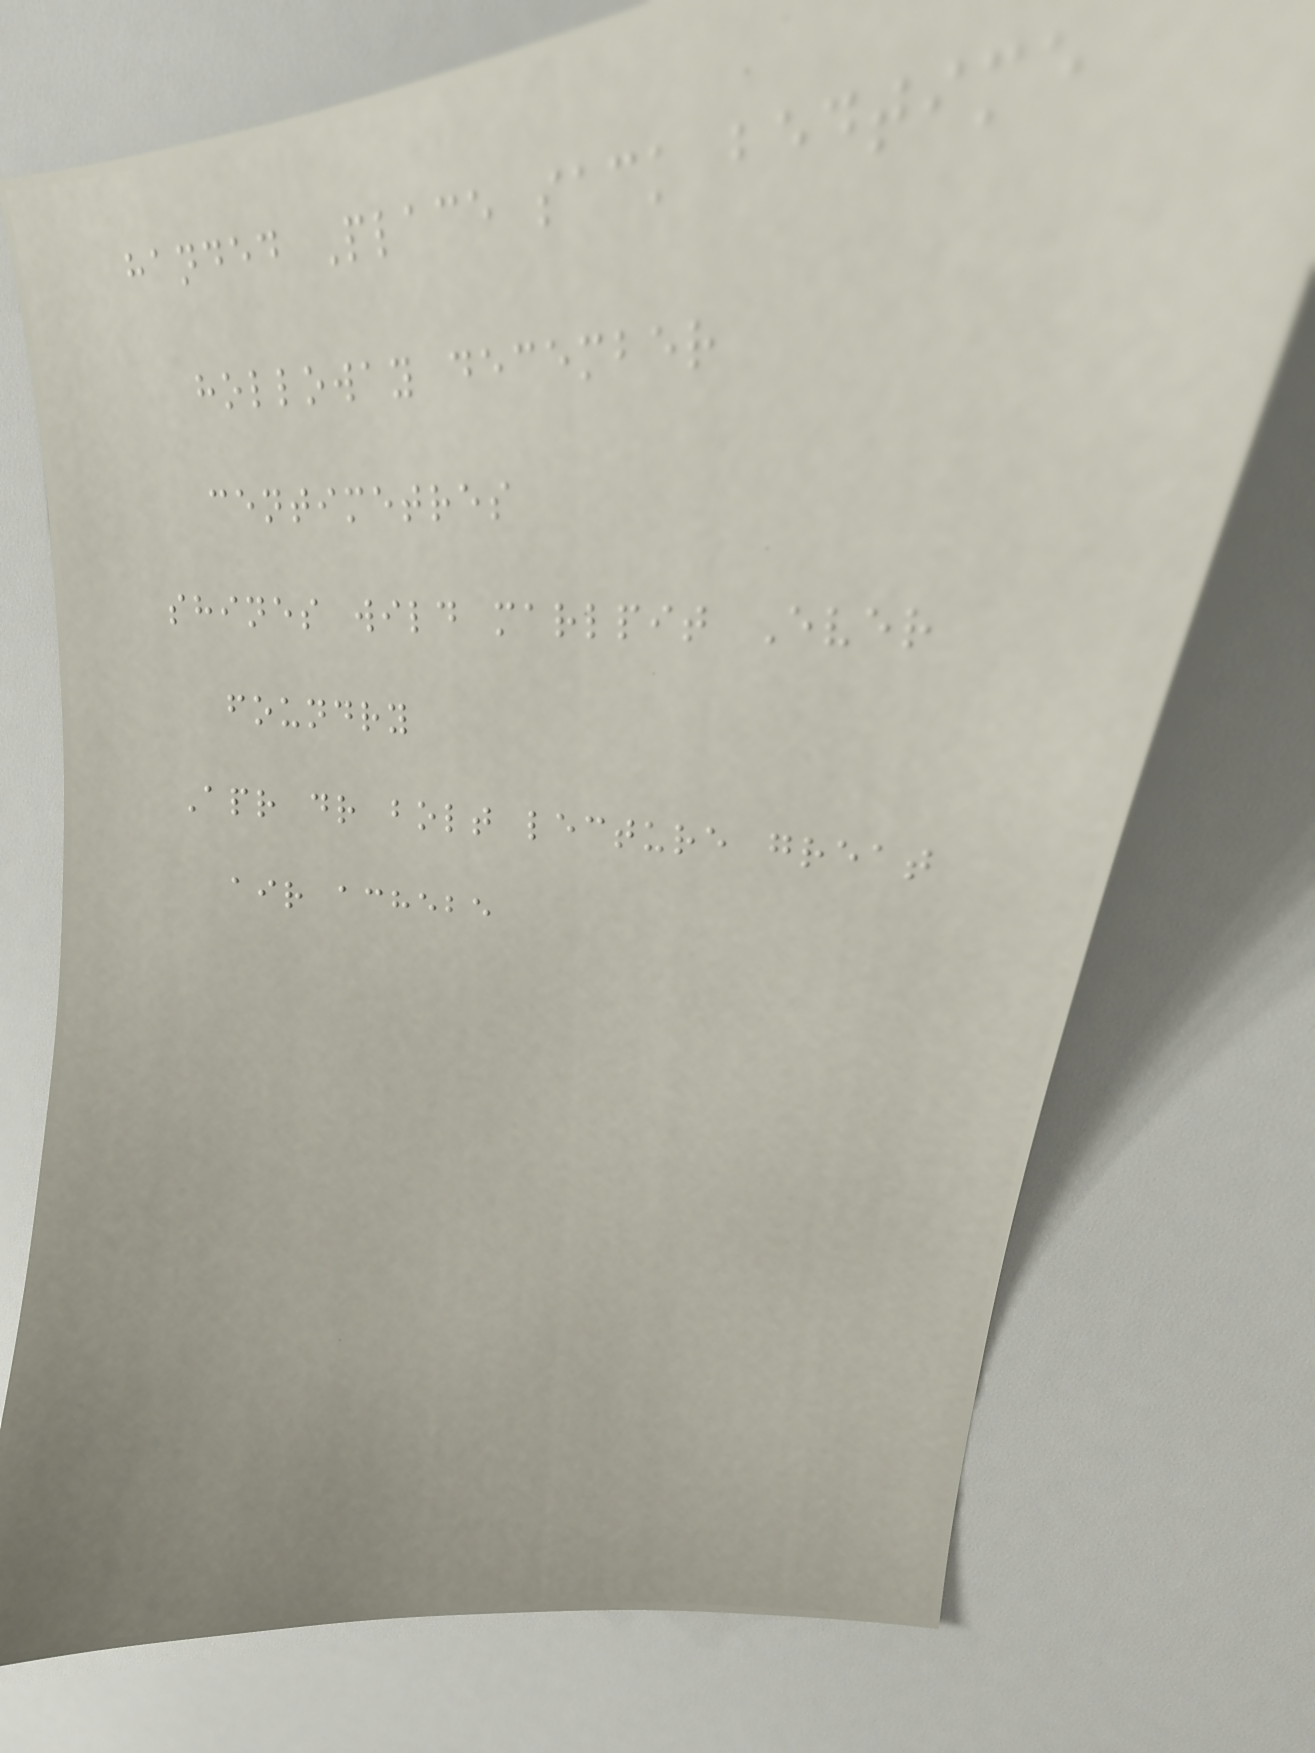handed Place sack bedtime
holloway december
centimetres
shines wild marlpit Ever
foundry
Apr dr bolt lecture great
air achebe
